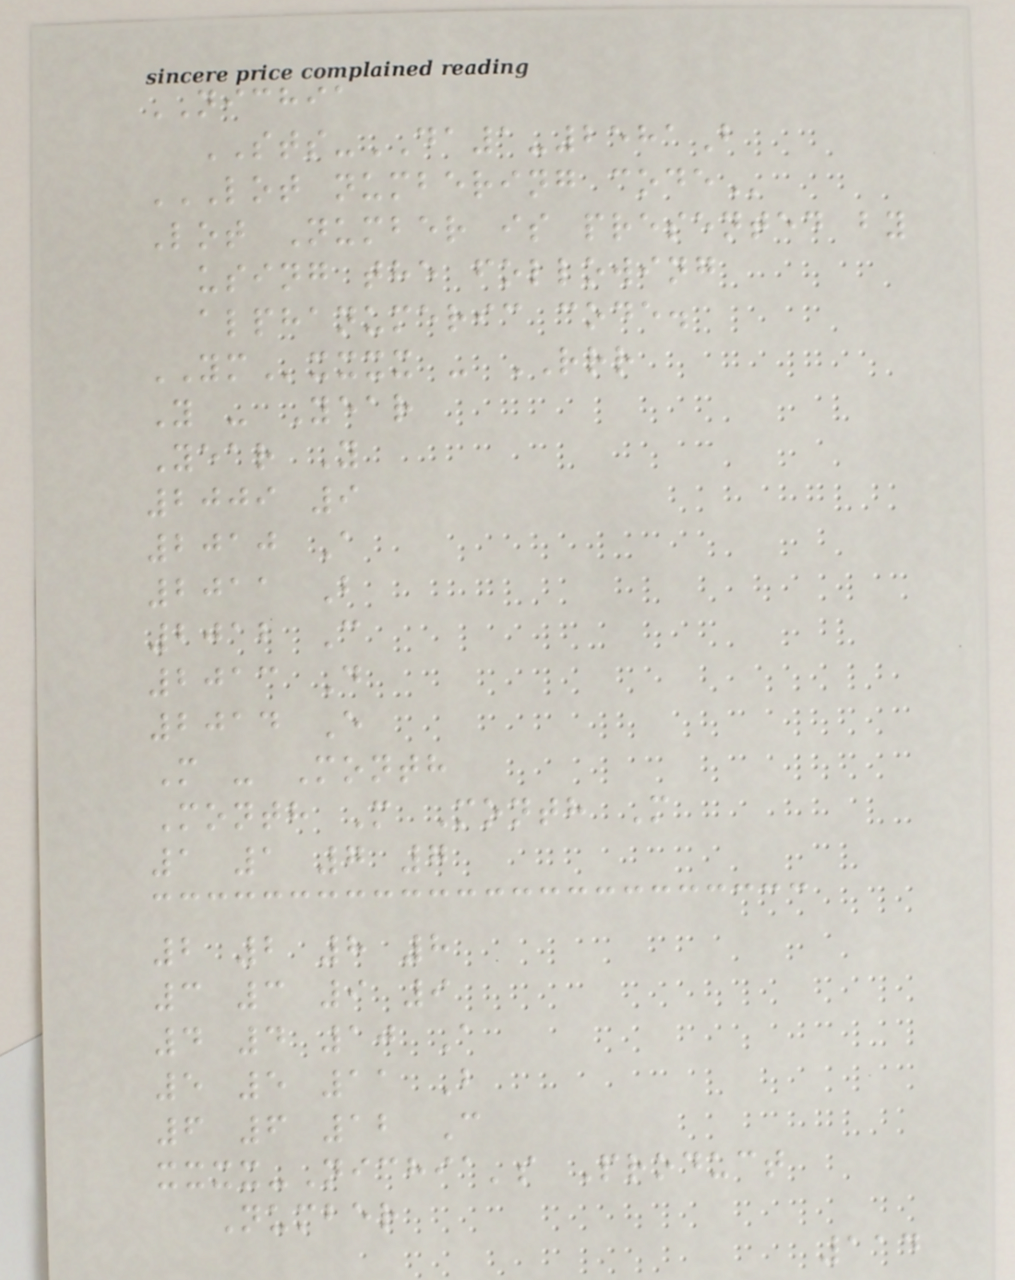NICHIA
STS-DA1-2581B
LOT NUMBERING CODE
Lot Number is presented by
using the following
alphanumeric code.
YMxxxx - RRR
Y - Year
Year Y
2009 9
2010 A
2011 B
2012 C
2013 D
2014 E
M - Month
Month M Month M
1 1 7 7
2 2 8 8
3 3 9 9
4 4 10 A
5 5 11 B
6 6 12 C
xxxx-Nichia's Product
Number
114
